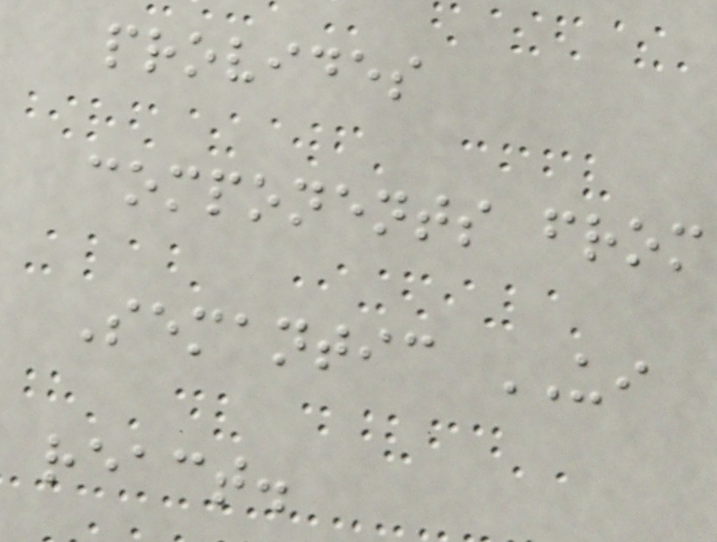provides
components from
Semantic UI
react.
